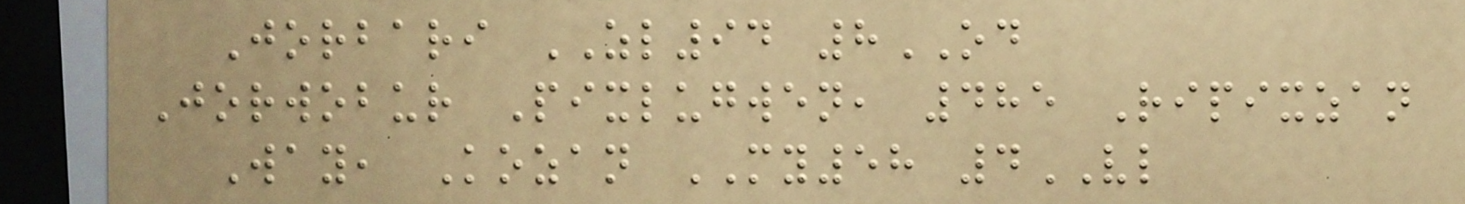Jorbari ZL94 8OD
Jorwobur Pixlugwen, 485 Ripixzan
Way, Kozan MY58 4VL
